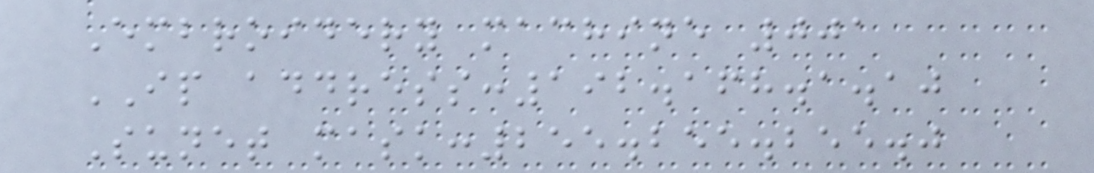Embroidery machine 001
IP address:192.168.1.10
Sunet mask:255.255.255.0
